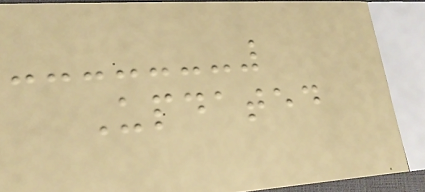Updated
